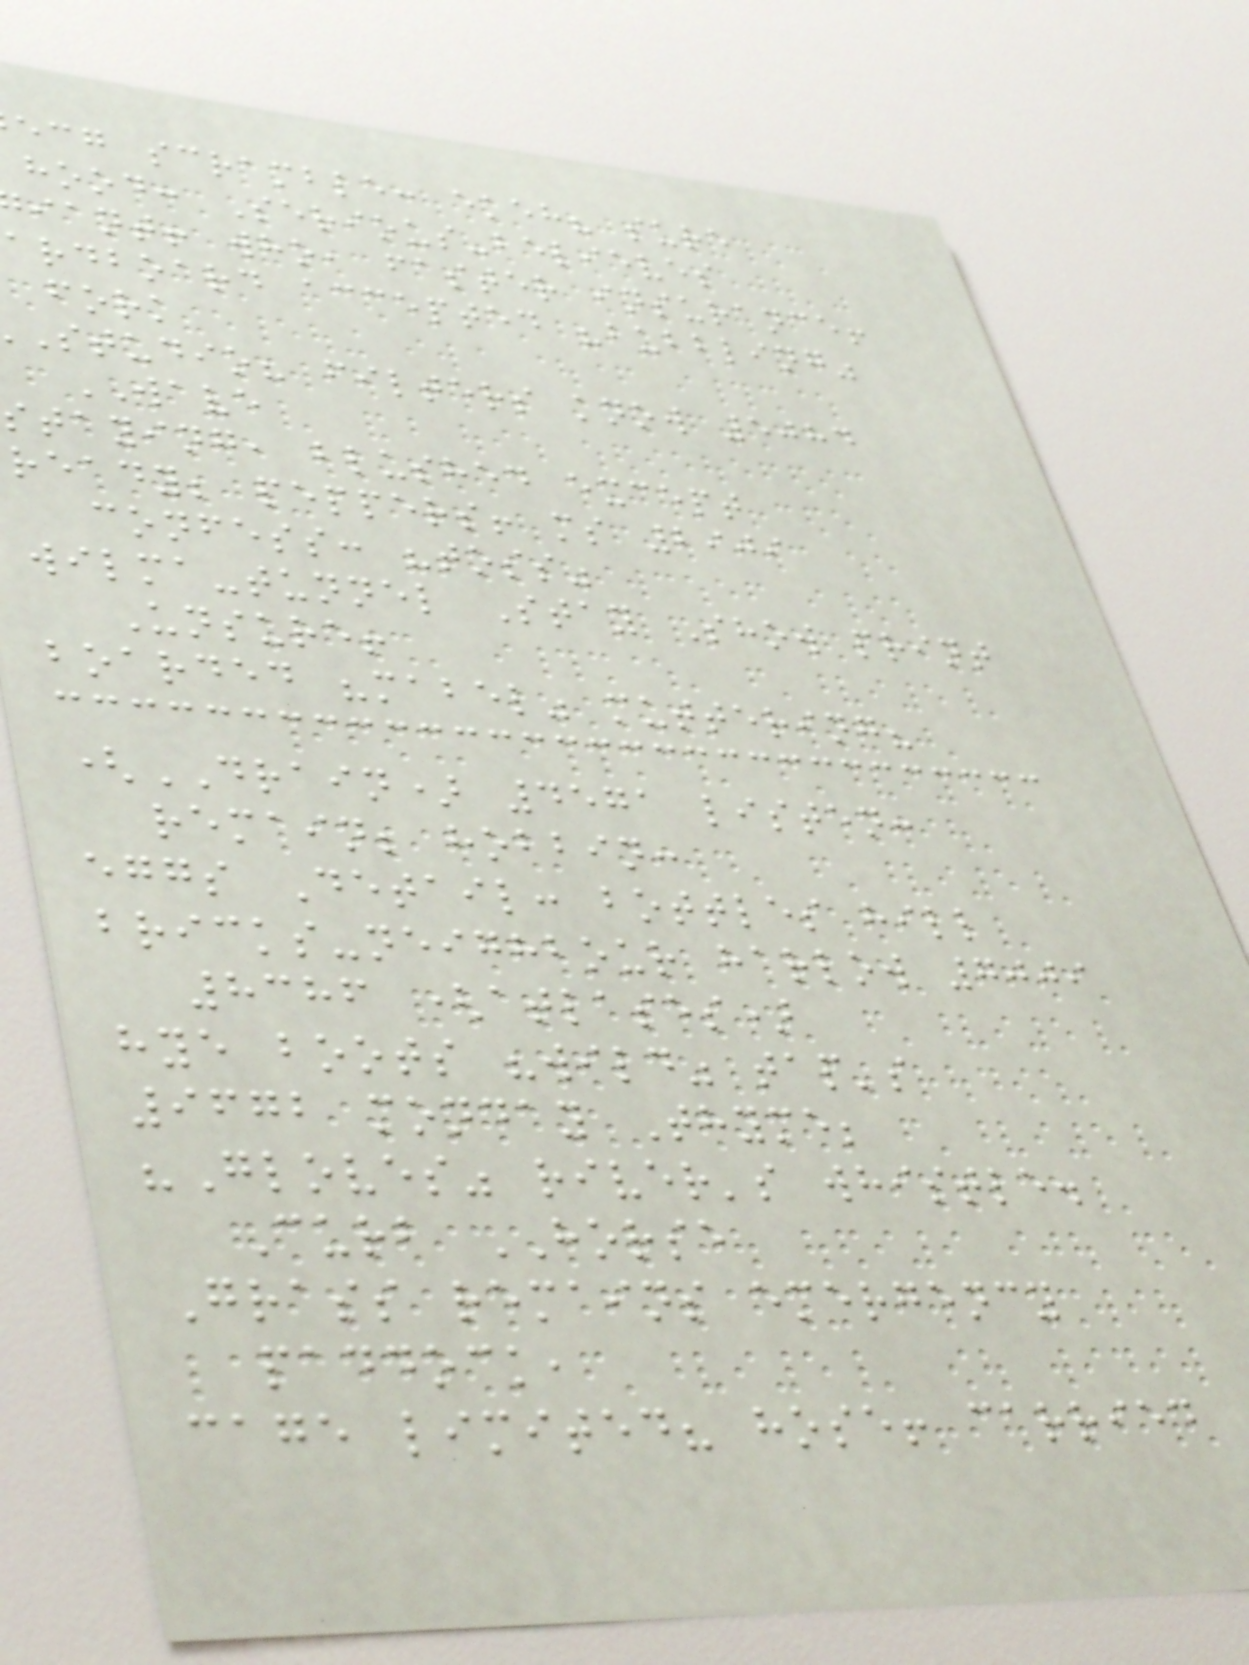ecg scramble: ekeh? sure
hood: Serious-believes
iant! who, faster insurance!
ardboard accepted "bubbling"
fork
studio? filters know 5084
WAVE
staying, blushed except
ready; peppers! ms 2909
confess: "toss"
wilma-tunnel Stay Show print
Unsure!
boarded "mabel" muttering?
(DRAIN) 4571 listen:
remain; hobbin:
eggs Detail: bottles hill
bricks-neighbour harlow 7009
8386 (atlases)
hye boots "wild" tap's
9672 monday Thyme;
"Gloves" river's whistle.
Curb HORSE
Grass remains emergency
paddock,
cage limited? hose! carried
